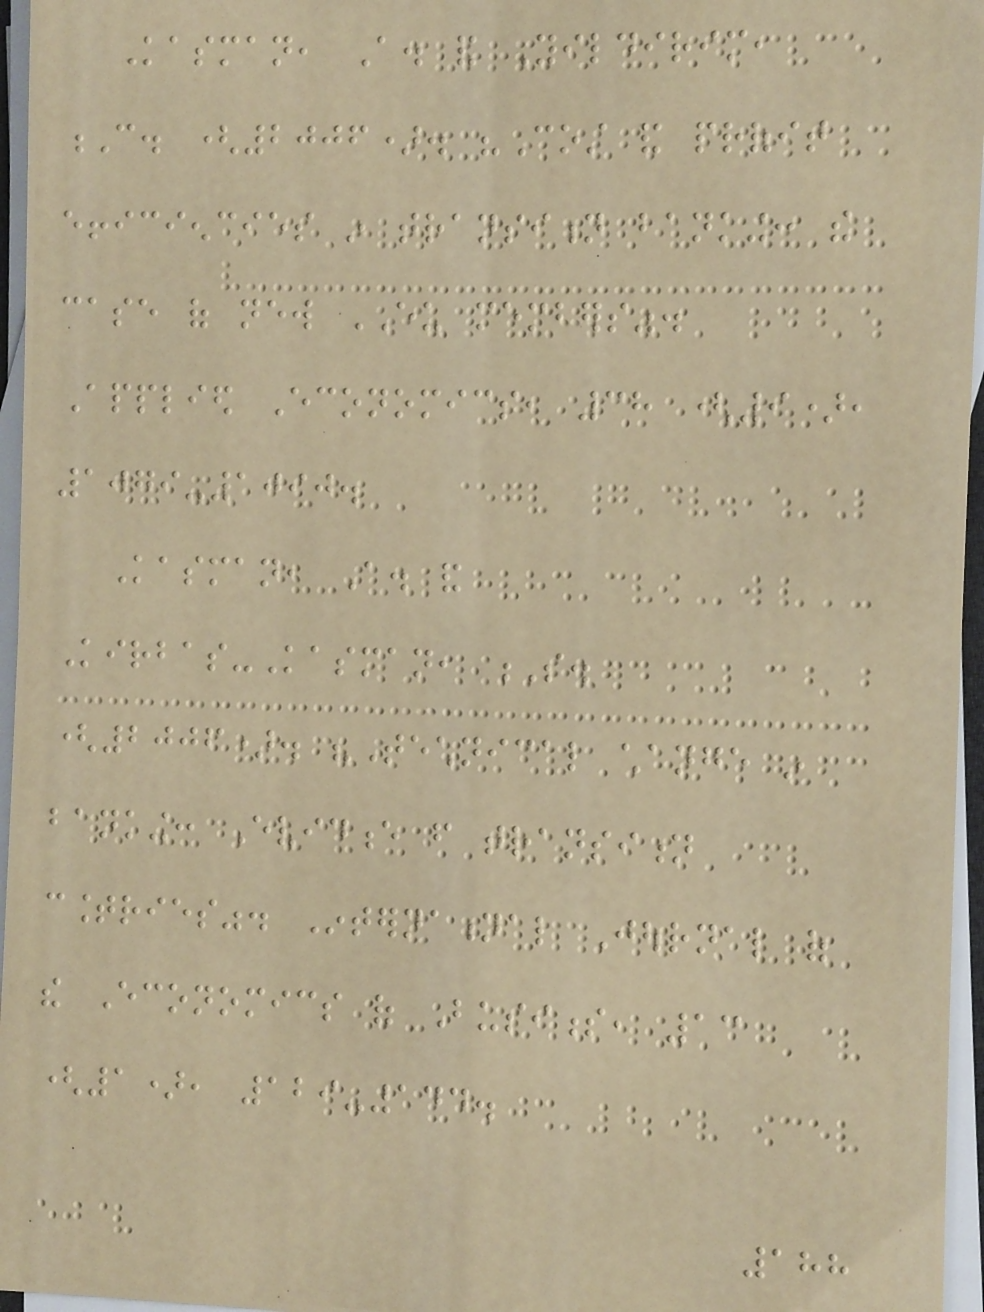Kasman, A. and Yildirim,
C. (2006). "Cost and profit
efficiencies in transition banking: the
case of new EU members".
Applied Economics, 38 (9),
1079-1090.
Kasman, A. and
Kirbas-Kasman, S.
(2006). "Technical change in
banking: Evidence from transition
countries". International Journal of
the Economics of Business, 13
(1), 129-144.
188
